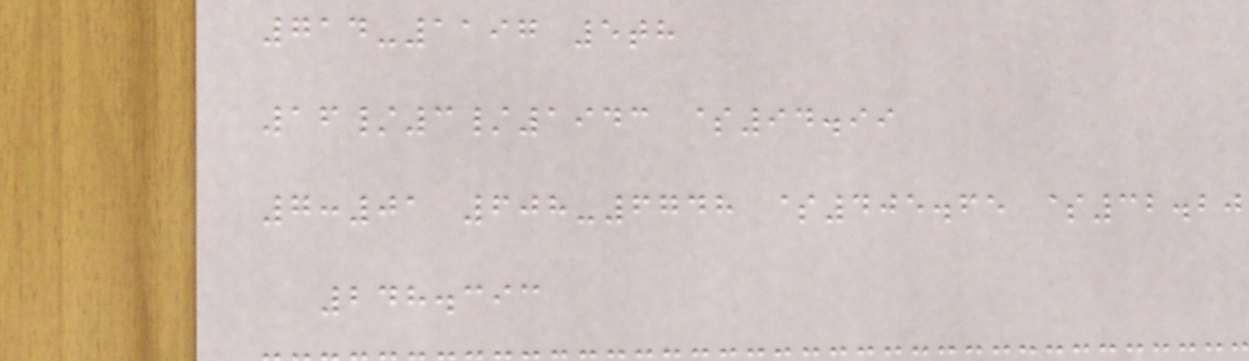714-1197 5th
16/3/1943 $94.99
7:01 608-6748 $405.65 $32.20
248.393
